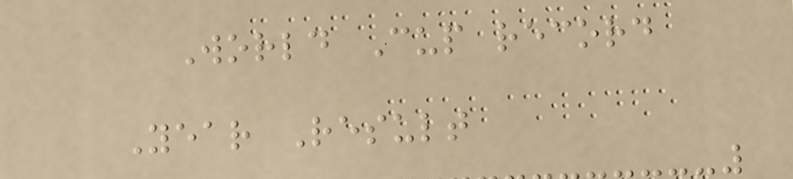World Cup record
Year Result
